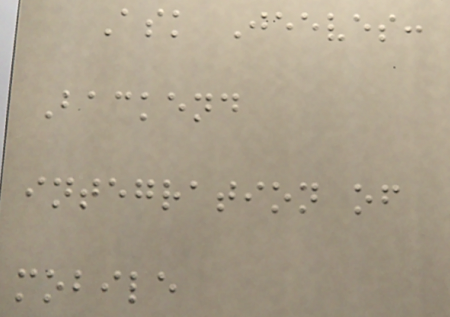Ask Jeeves:
Backend
integration of
mobile
